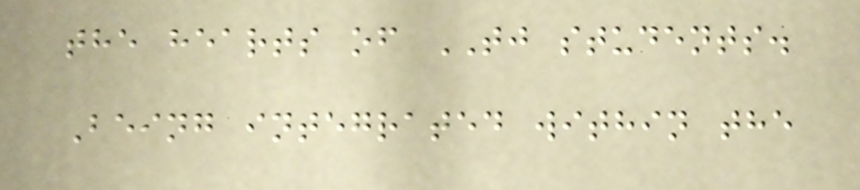the hearts of TJ students.
Being integrated within the
